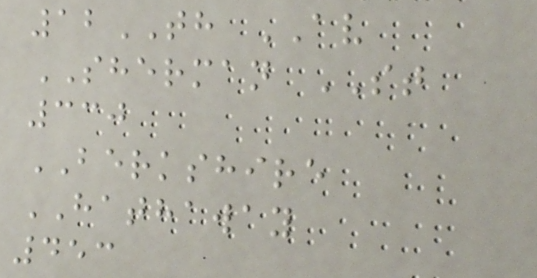12TH AV
SHERMAN ST
330
BERKSHIRE
HATHAWAY
453
